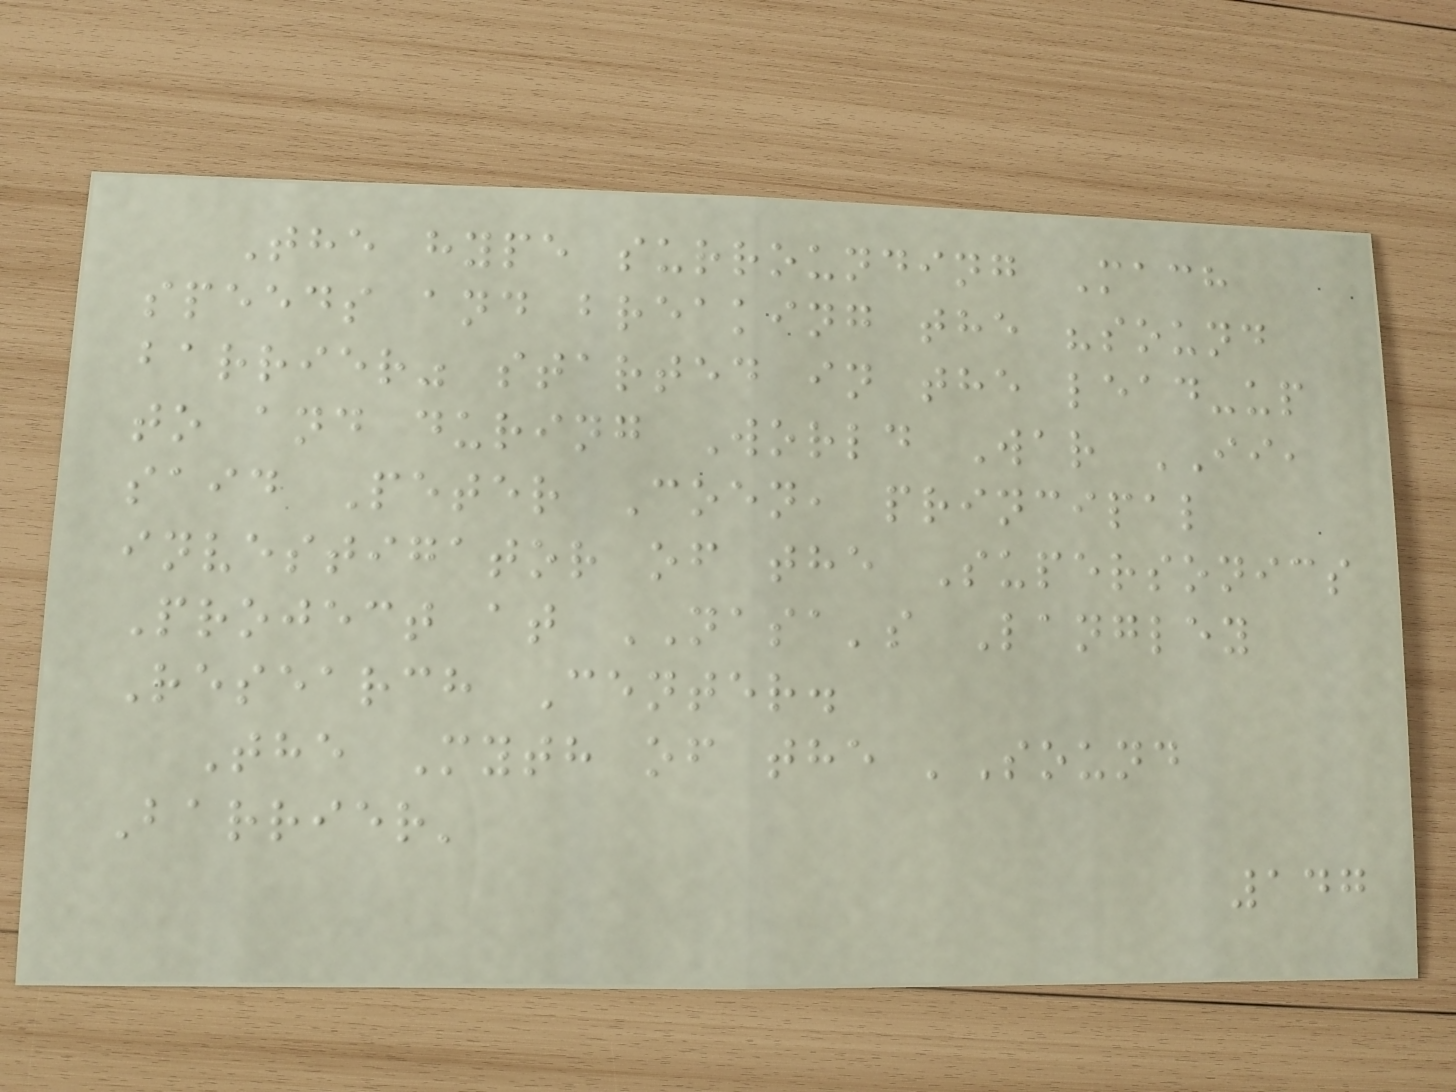The hype surrounding Mach
speeds and breaking the "sound
barrier" started in the lead-up
to and during World War II,
said Peter Coen, principal
investigator of the Supersonics
Project at NASA's Langley
Research Center.
The Myth of the 'Sound
Barrier'
147
